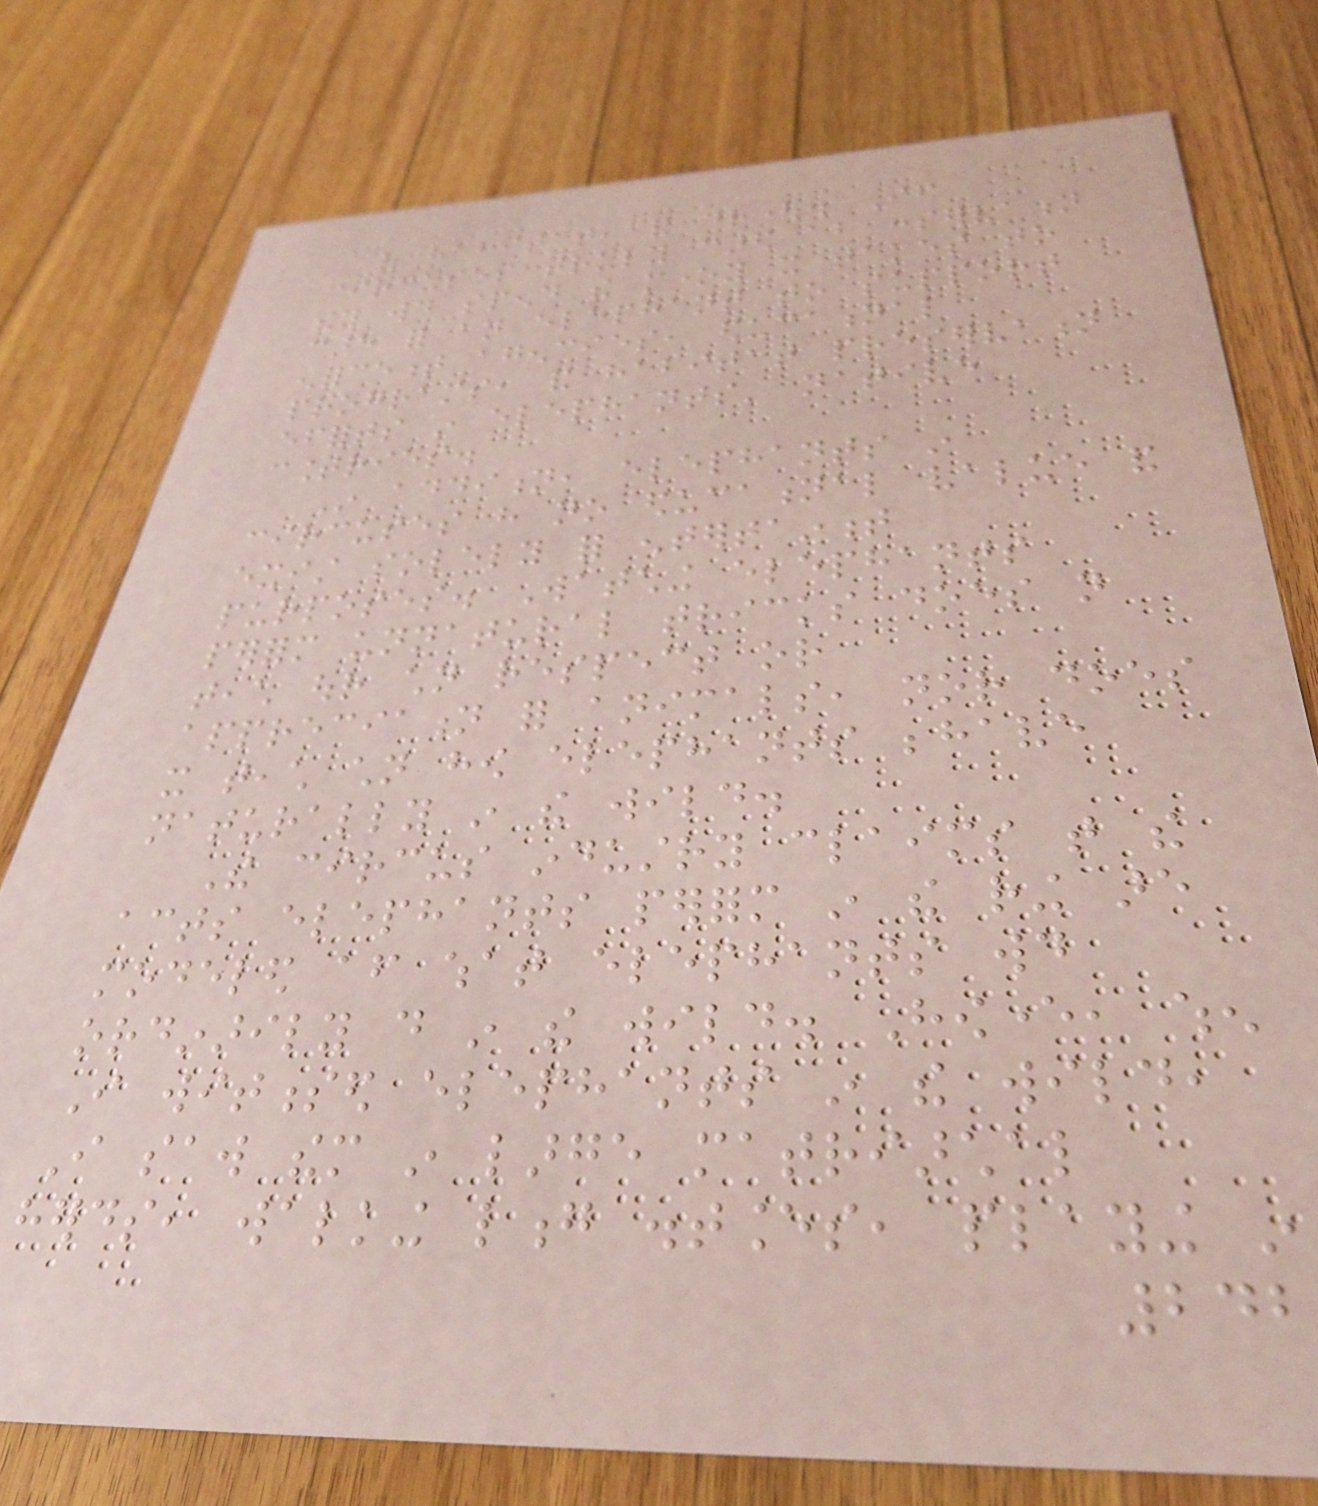of habitat, and drought. If
circuses truly cared about conservation
they would spend the money it takes to
care for an elephant to support
enforcement agencies, educational
programs, and habitat preservation
efforts in elephants' native
countries.
In addition, elephants in
circuses have no educational value and
exist solely for entertainment
purposes. Watching elephants
perform unnatural tricks does not
teach our children respect or
appreciation for animals, nor does
it teach children how elephants behave
naturally in the wild.
The circus industry claims that the
acts elephants perform in the ring are
modeled after what elephants would
ordinarily do in the wild. However, when
I witnessed elephants in the wild,
I saw them in large matriarchal
herds, walking long distances, playing in
242
